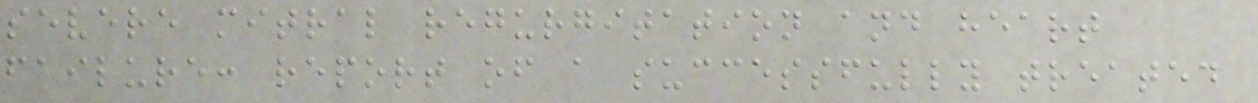severe mitral regurgitation and heart
failure: report of a successfully treated
